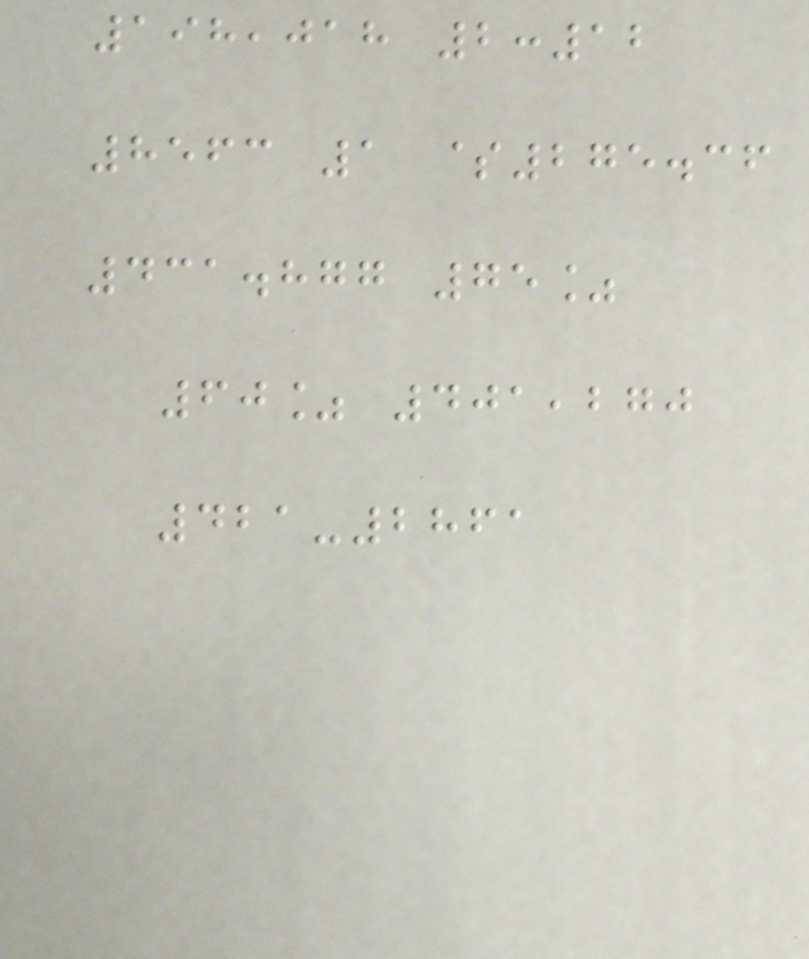198,018 2:12
8563 1 $275.36
431.877 75%
60% 401,270
421-2861
